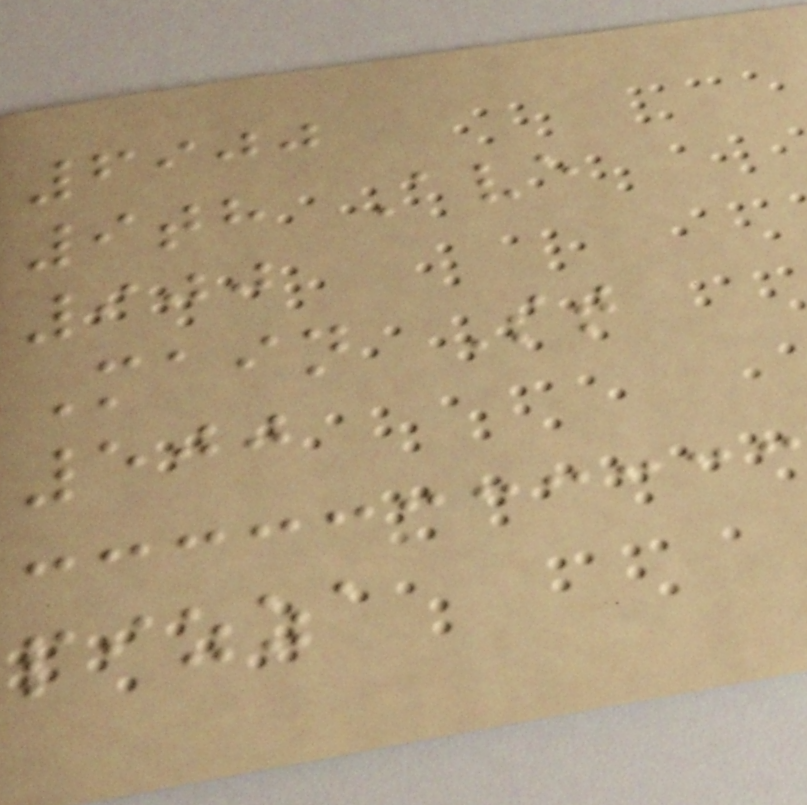6900
9th Ave
900
Main St
500
pizza
